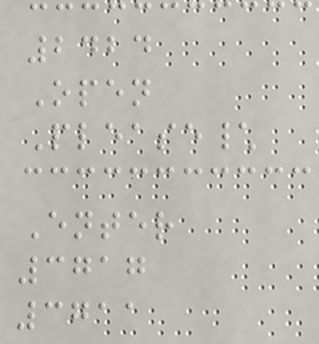2424
Open
Please\
Enter
3717
3711
